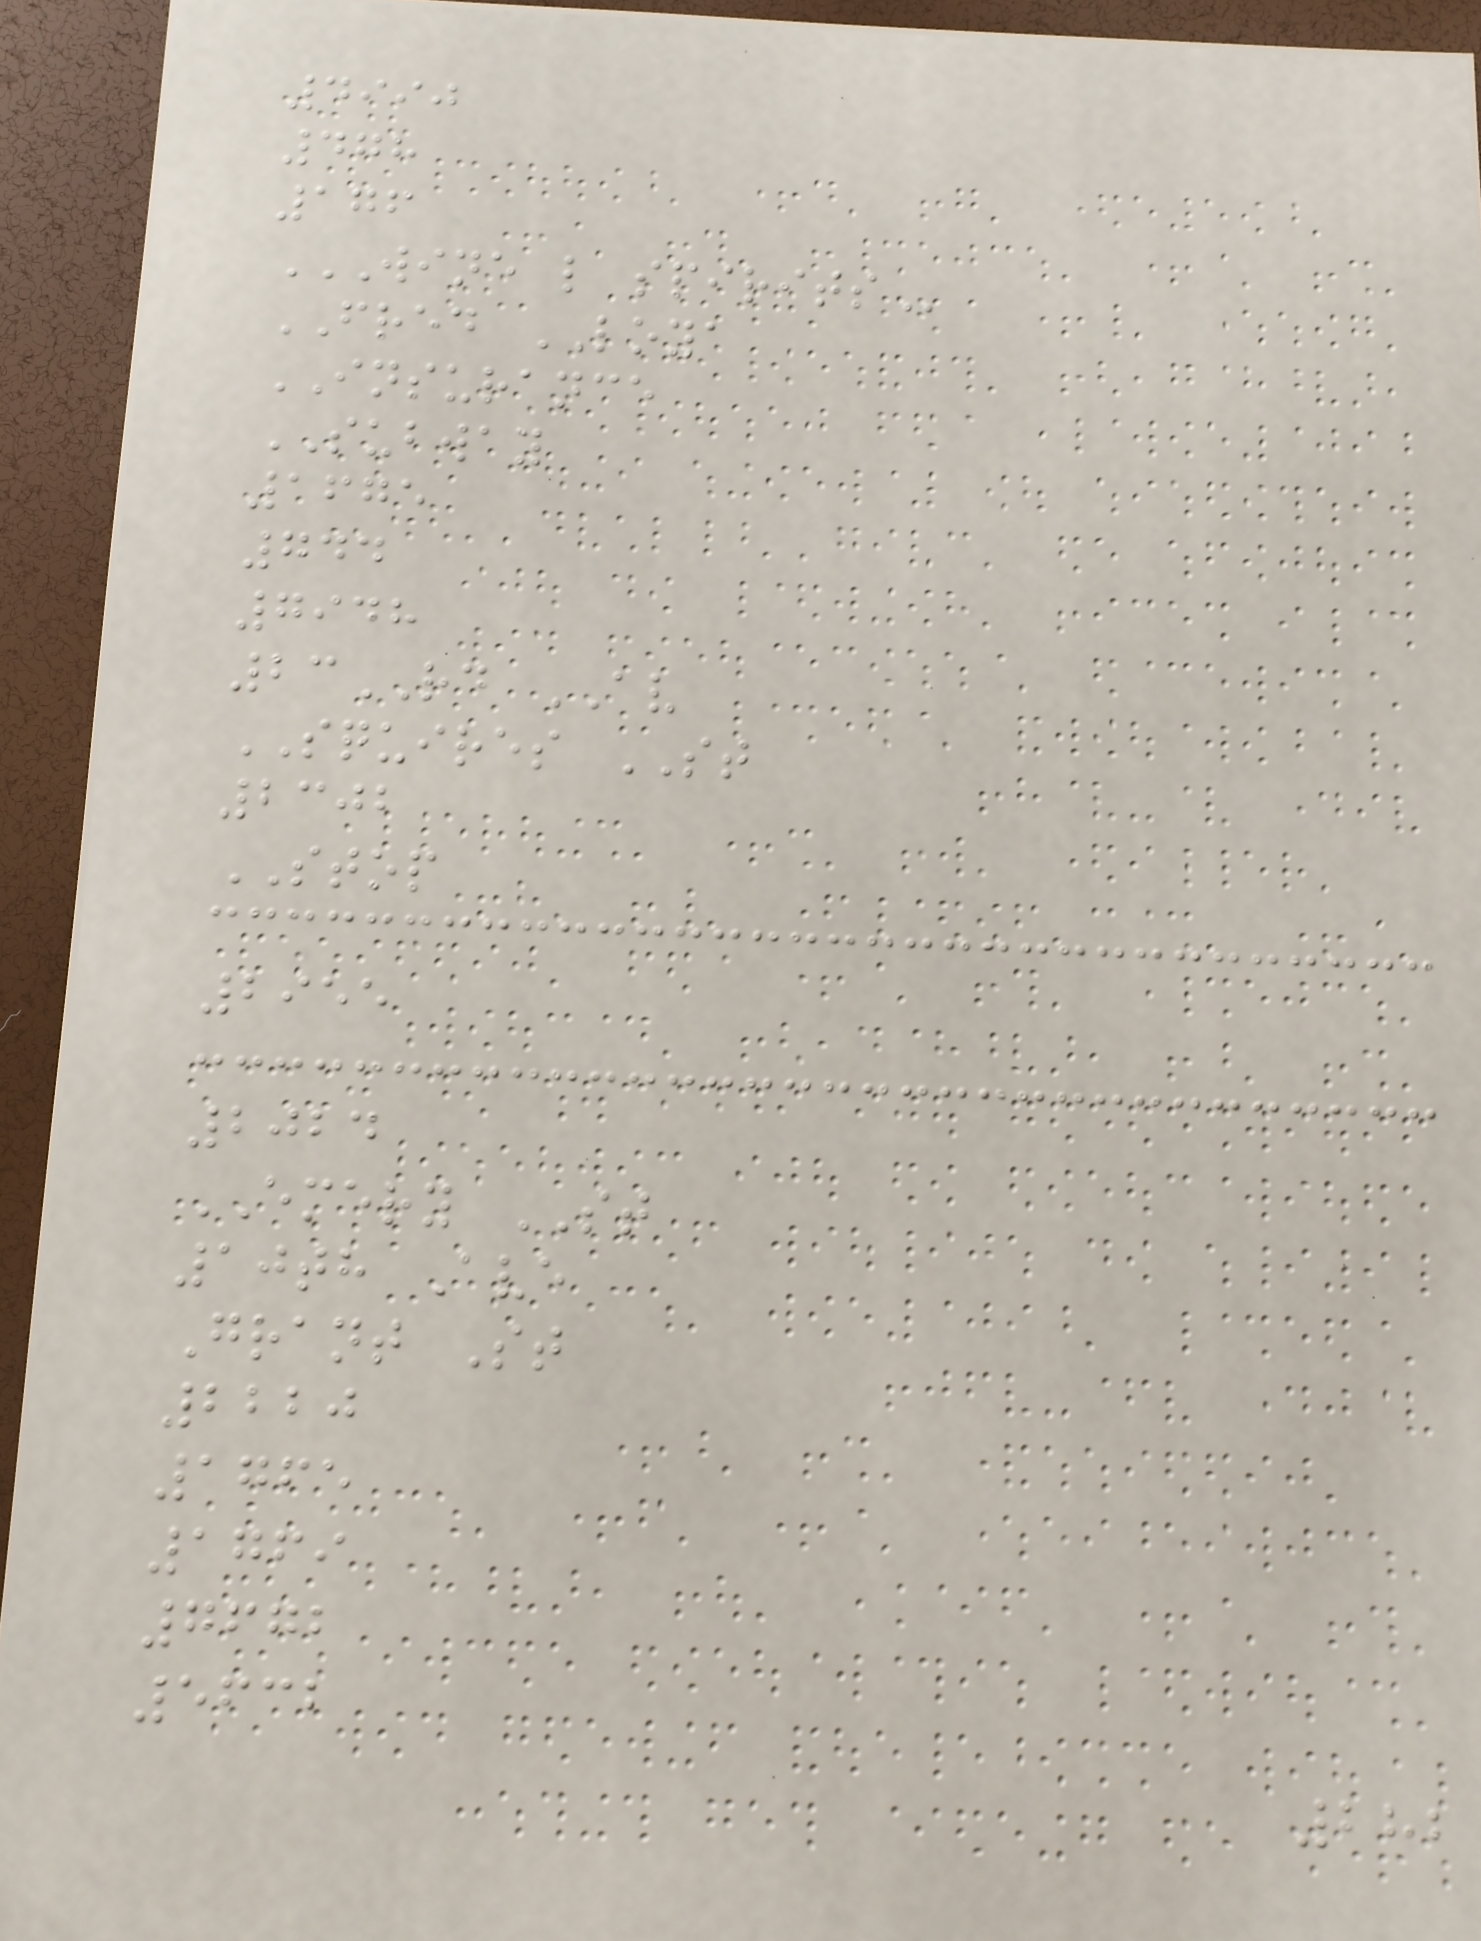4990
478
176
WINE L SPIRITS
FRED LOYA
INSURANCE
SUBWAY
1675
744
7948
23RD AV
SQUIRES ST
2302
STOP
2955
2024
EMERY ST
10th Ave
Grant St
2220
1765
1769
7672
5632
282
